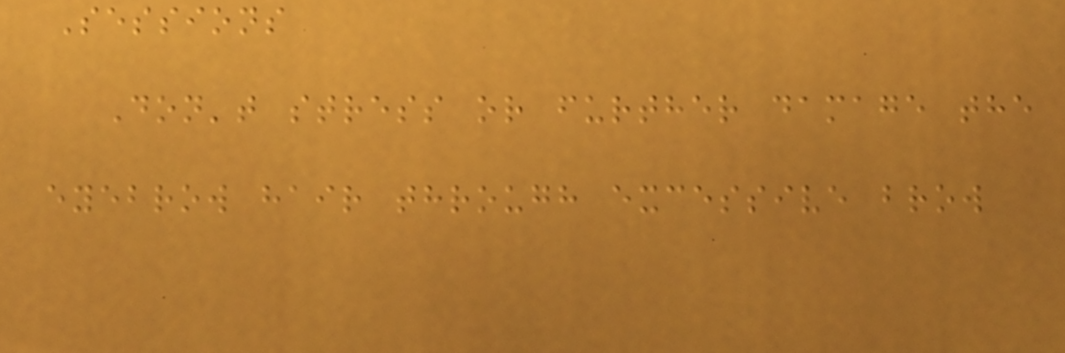Sessions
Don't stress or further damage the
eyebrow hair through excessive brow
